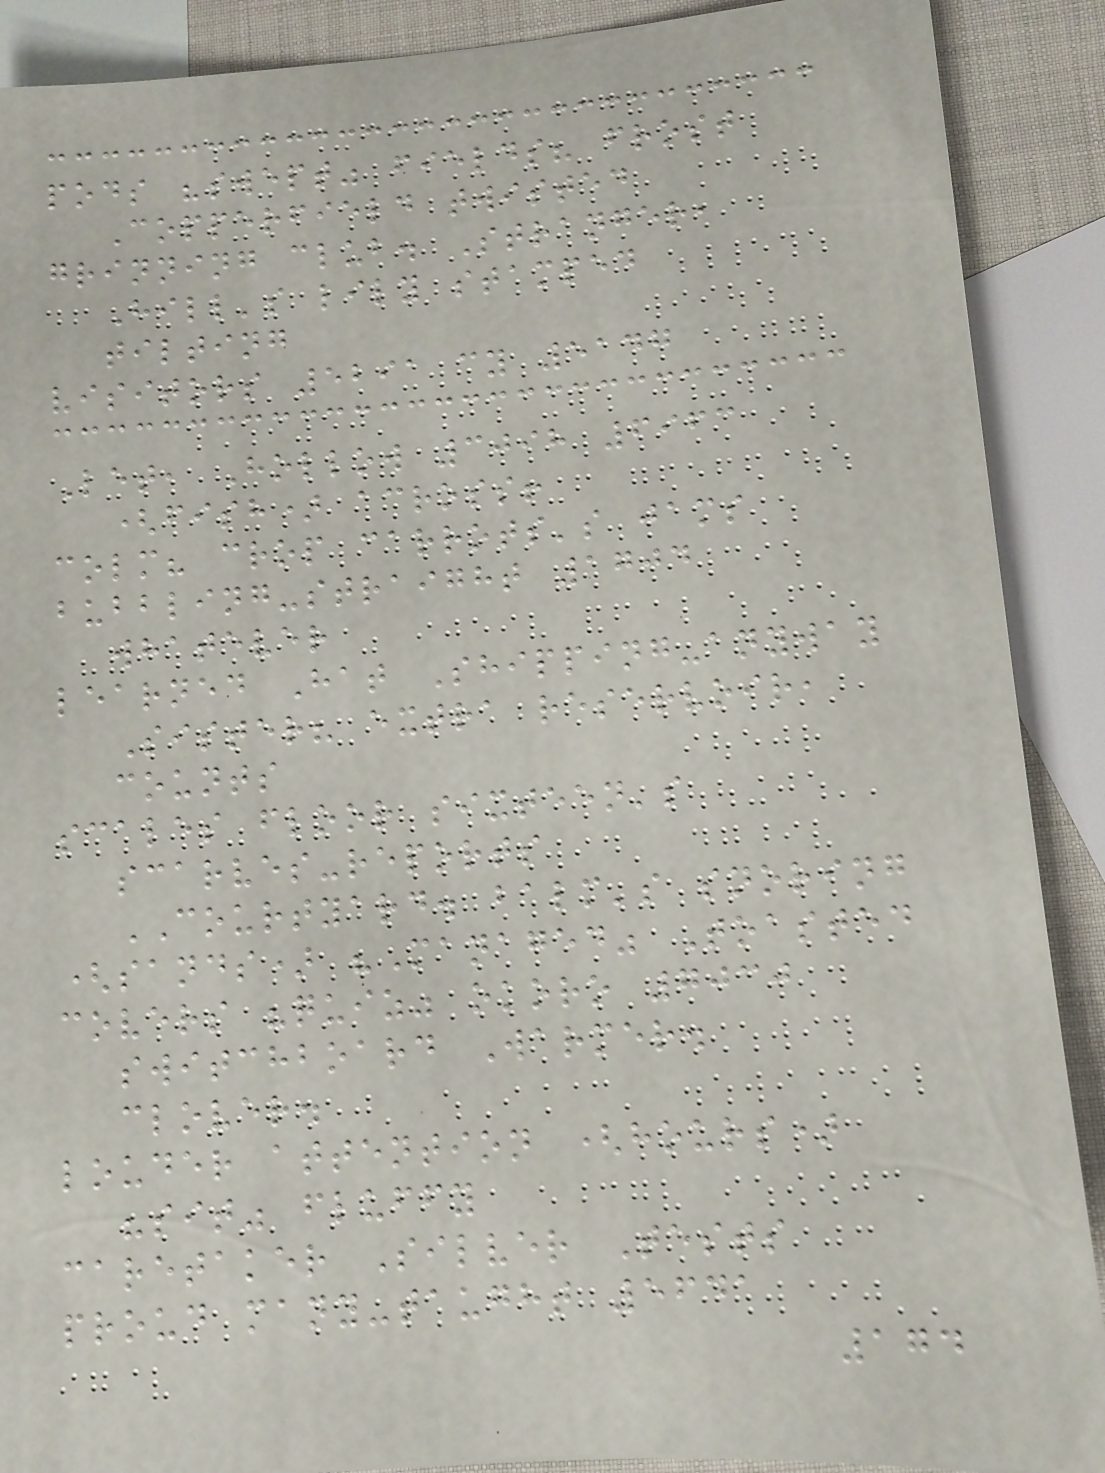pods "swept" fields? frost
Copperfield twisted
grinning club. Stranger,
Hill's lily stamped
tilting
visitors 5291 cy 5147
Let, Hollow 3098 6963
(fish) across!
colm? crop carrots's jams
bubbling-straight 1704
whatever
learned Hat Shipping-anyway
Sister? extra reservoir,
counts
scales floor sixteen's
scarves-reports
COURTYARD. balm's snoring
(sands) "Managed" Toasted
covers "quiz" okoro 7030
switchboard Warmer.
clover.
louder attention (hours)
"sit" fluffy
caretaker Silver Tests
proud many-taught 5641
174
